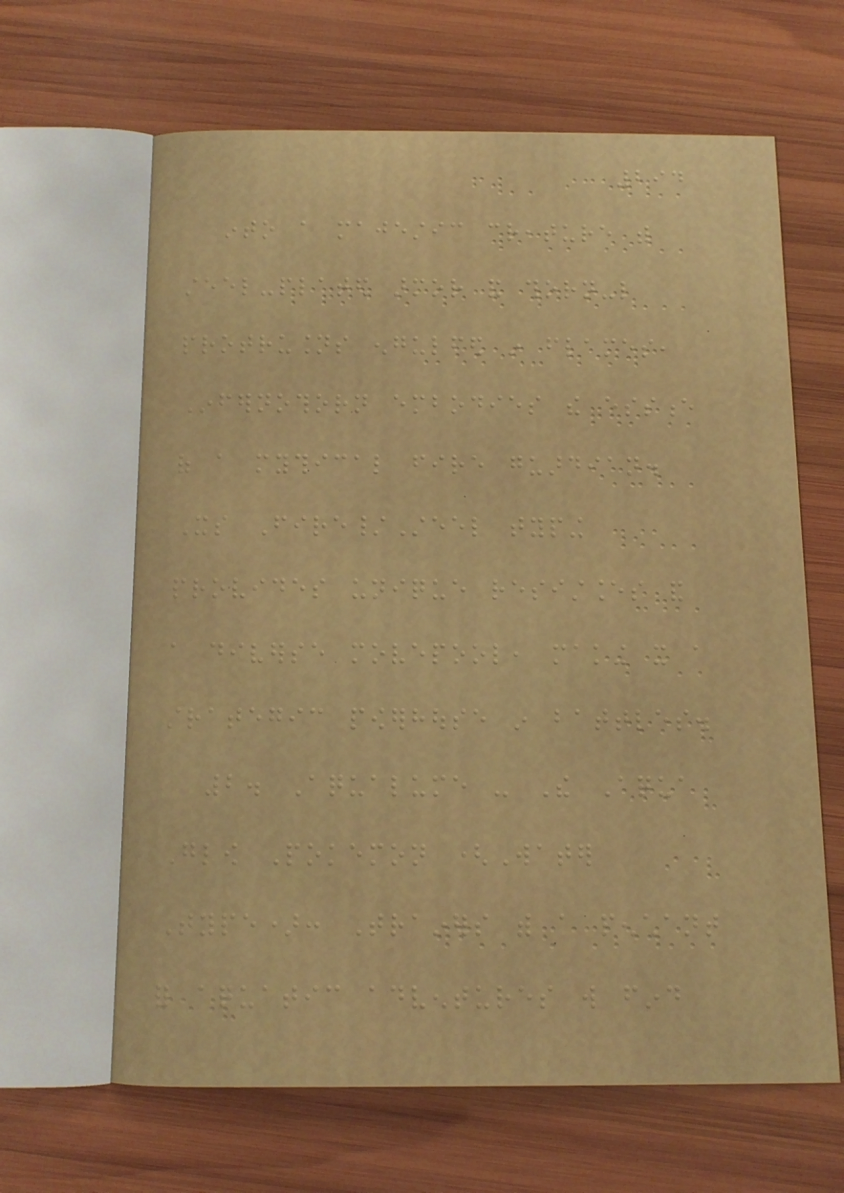294
into a majestic creature with
steel-plated armor and thorn-like
protrusions engulfed in flames,
Infernothorn embodies the essence
of a mythical fire guardian.
Its Fire/Steel typing
provides unique resistances and
a diverse movepool, making it a
strategic powerhouse in battles.
2. Aqualume - The Aqua
Glow Pokemon (Water
Type): Trainers with a penchant
for aquatic adventures will find
